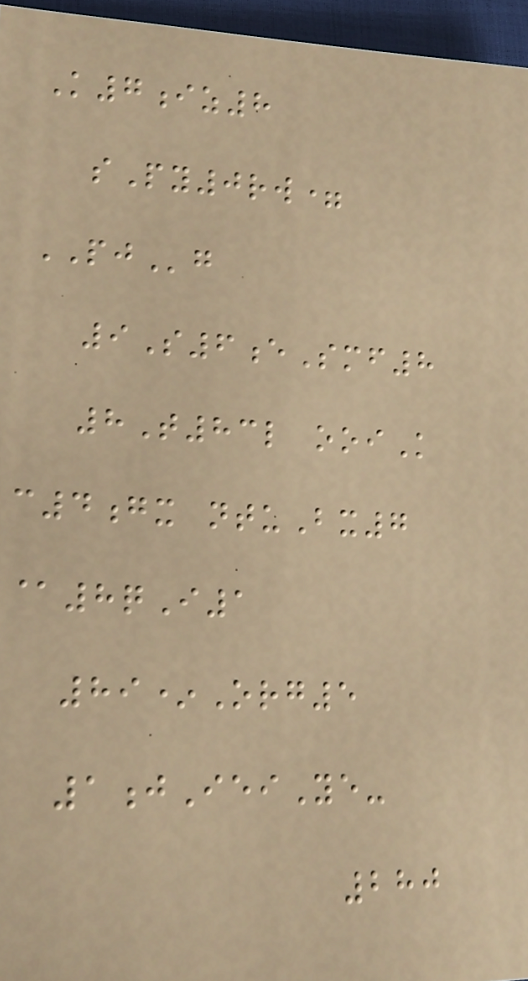K7iz8
sPy0rw=
PJg
9S6eSmf8
8T83l ooiK
c4gx ntuBx7
@8qI1
89*Org5
1jIeiYe-
280
